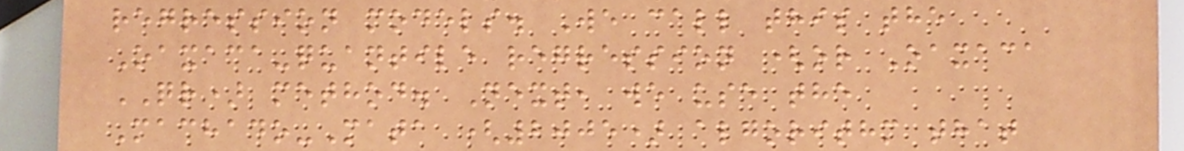regression models. We call this the
Oaxaca-quantile regression (or Oaxaca
QR) method. Next, we use the
Machado-Mata (2005) algorithm that
